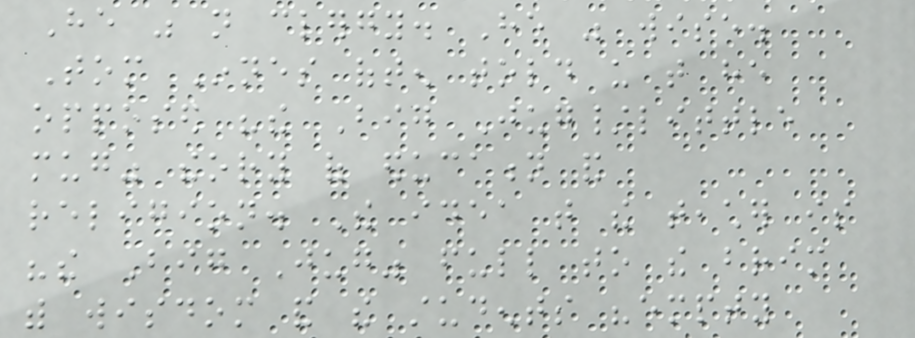He was not clergy. He was wise.
Tom Innes often told us that he
opposed "the Big Jug/little
mug" theory of education and
religion. The idea that the teacher is
"the Big Jug" full to the brim
with wisdom and the students "empty
